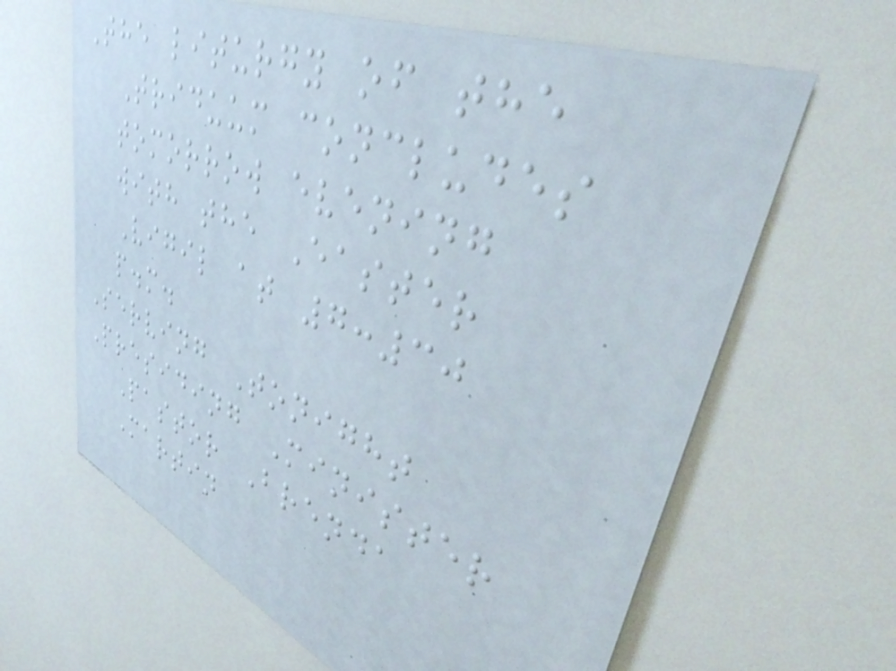The liturgy of the
Triduum concludes
tomorrow evening
with the Easter
Vigil at 7:30
p.m.
Serving Tonight
Presiding Minister
Pastor Brenda
Martin
